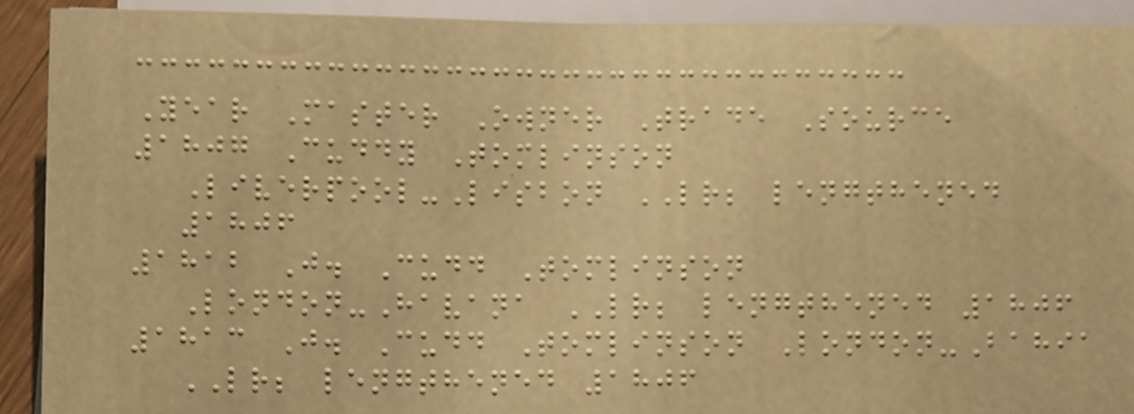Year Master Owner Trade Source
1807 Cuddy Tomlinson
Liverpool-Lisbon LR; lengthened
1806
1812 J. Cudd Tomlinson
London-Havana LR; lengthened 1806
1813 J. Cudd Tomlinson London-Bahia
LR; lengthened 1806
